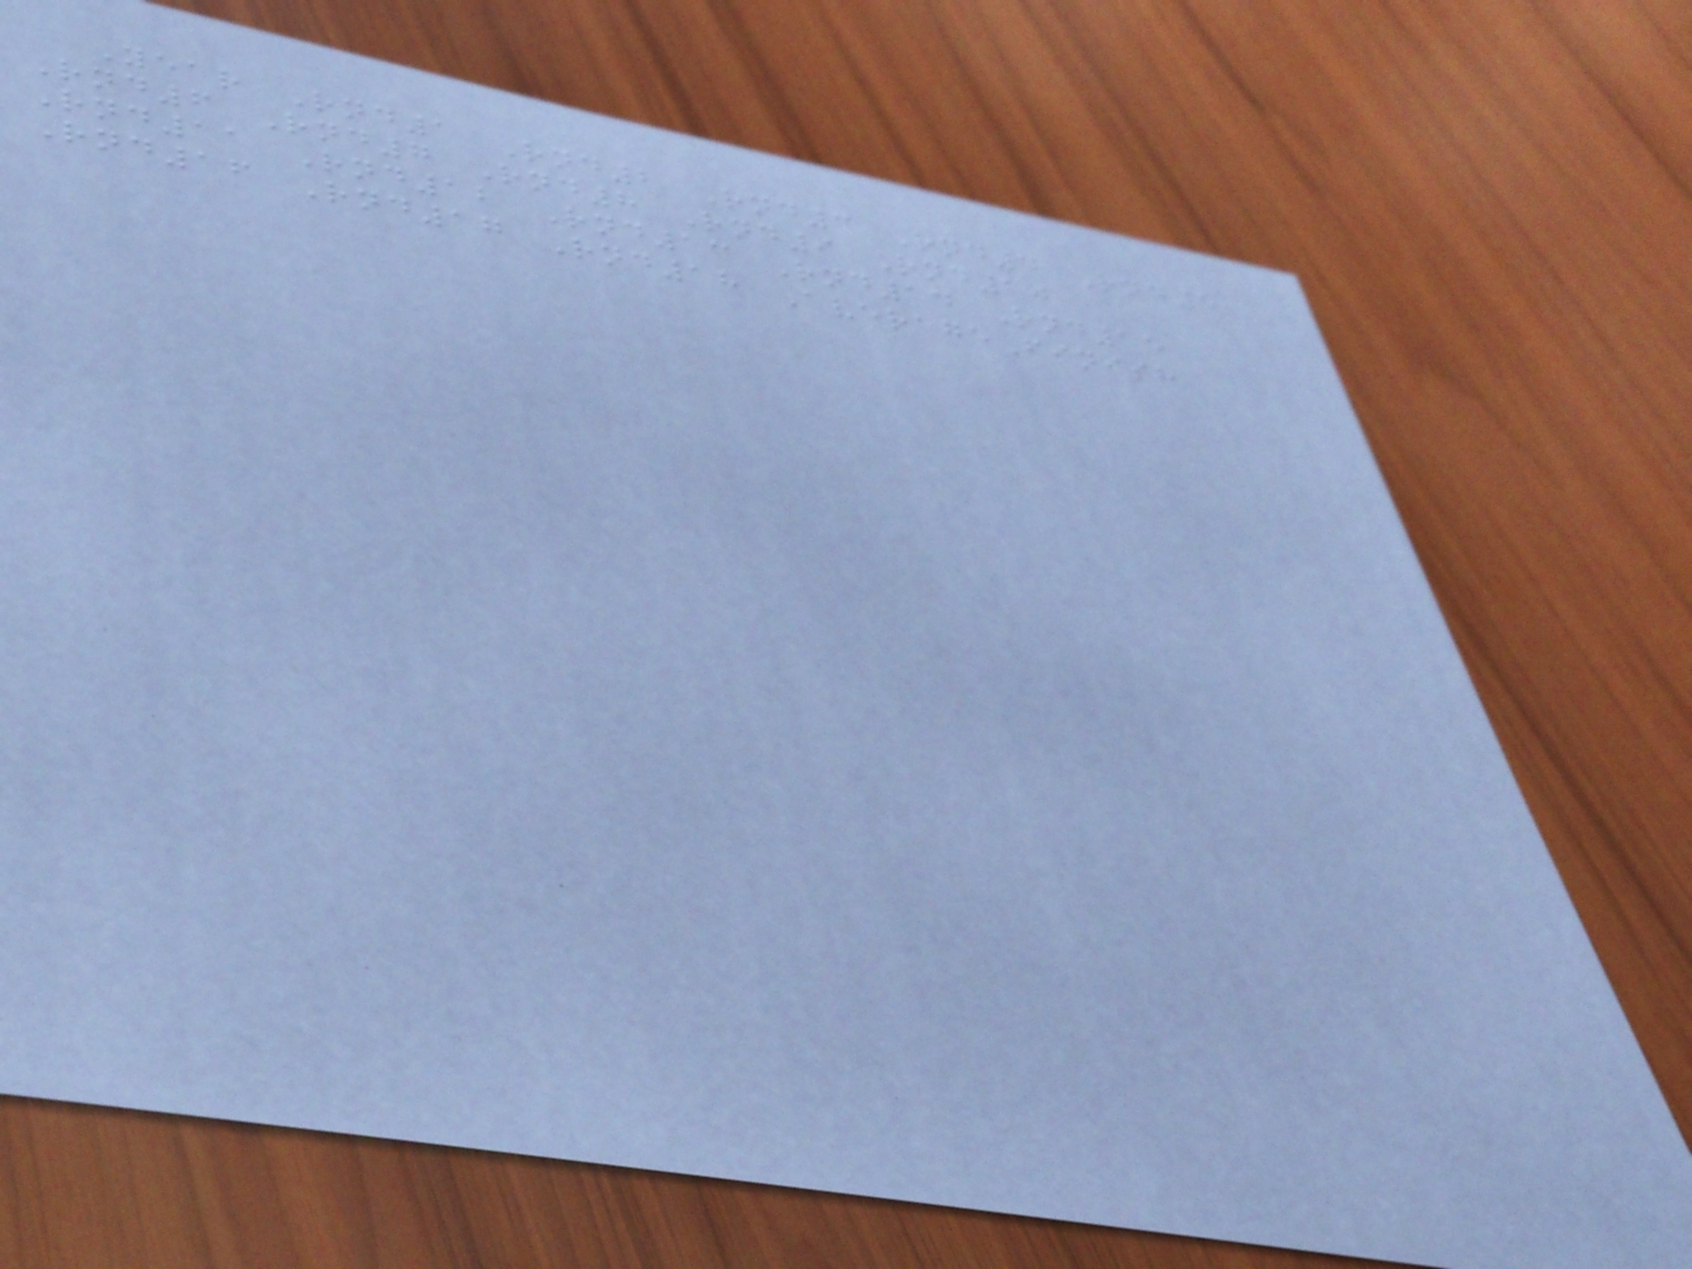Year Rnd1 Rnd2 Rnd3 Rnd4 Rnd5
Rnd6 Rnd7 Rnd8 Rnd9 Rnd10
Rnd11 Rnd12 Rnd13 Rnd14 Rnd15
Rnd16 Rnd17 Rnd18 AverageFinish
